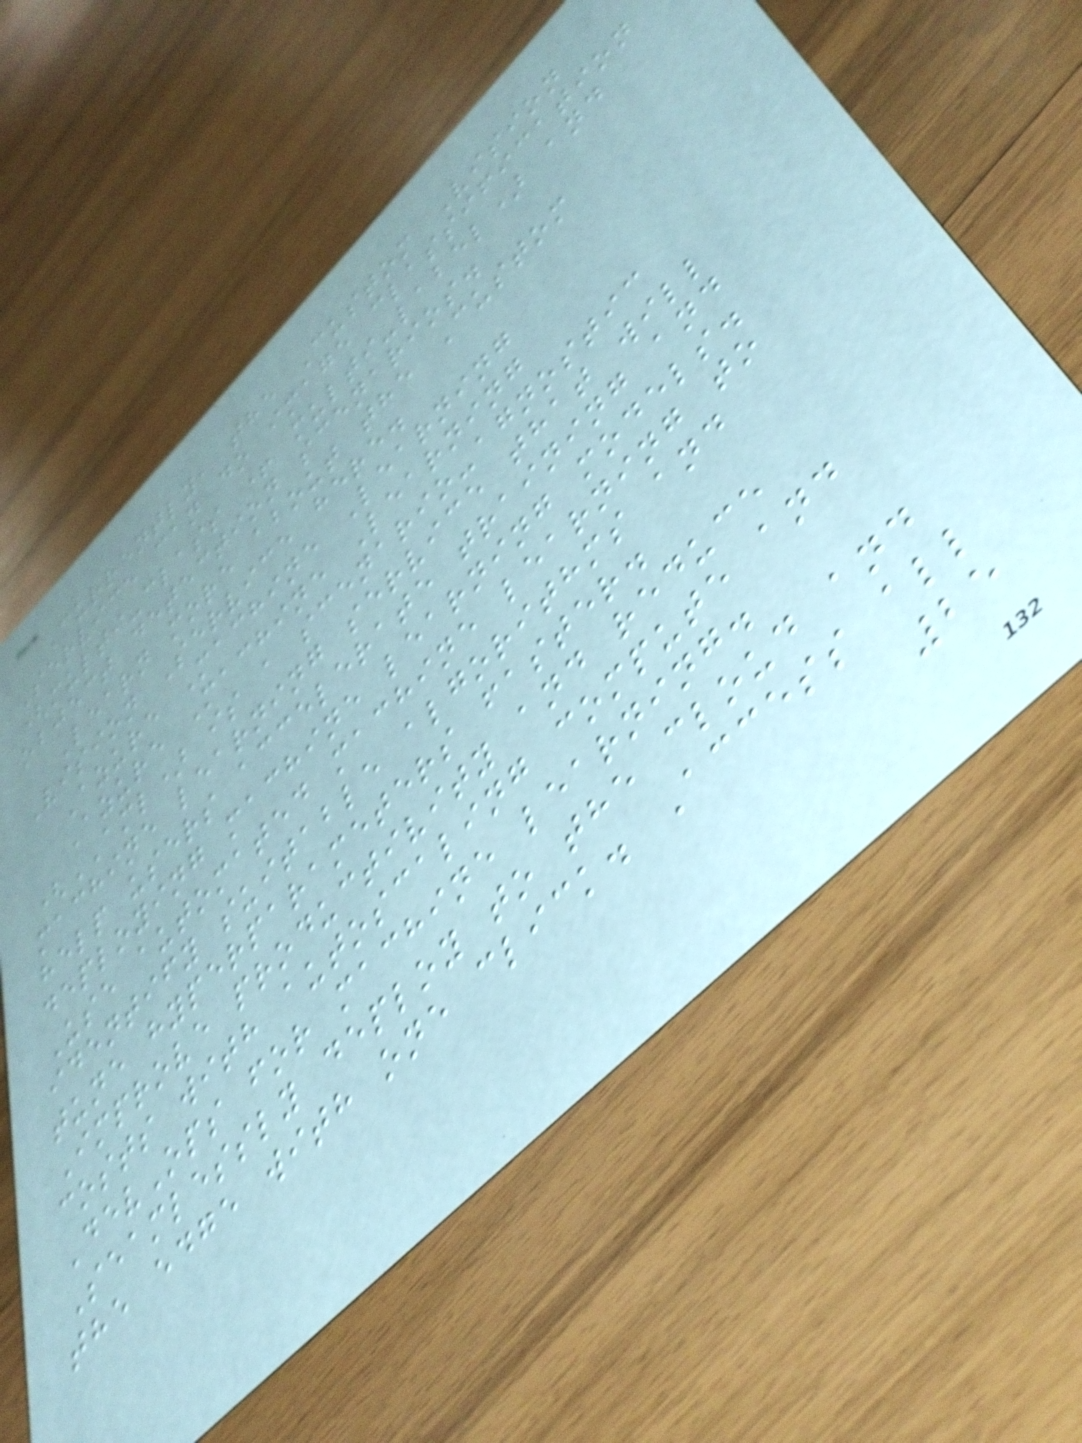Currently, the Custom Vision
Service can do image classification
(multi-class + multi-label) and
object detection scenarios.
Learn more about the Custom
Vision Service here.
Azure Machine Learning
Azure Machine Learning
(AML) is a scenario-agnostic
machine learning service that will
help users accelerate training and
deploying machine learning models.
Use automated machine learning to
identify suitable algorithms and
tune hyperparameters faster.
Improve productivity and reduce
costs with autoscaling compute and
DevOps for machine learning.
Seamlessly deploy to the cloud and
the edge with one click. Access all
25
